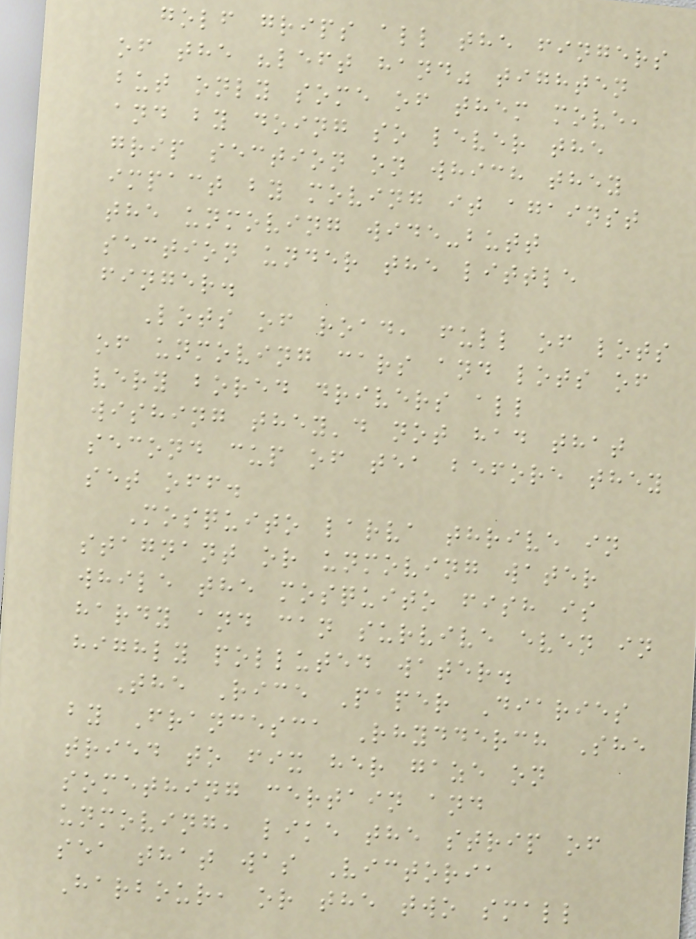golf grips all the fingers
of the "left hand" tighten
but only some of them move,
and by doing so lever the
grip section on which they
impact by moving it against
the unmoving wide-butt
section under the little
finger.
Lots of road, full of lots
of unmoving cars and lots of
very bored drivers all
wishing they'd not had that
second cup of tea before they
set off.
Mosquito larva thrive in
stagnant or unmoving water
while the mosquito fish is
hardy and can survive even in
highly polluted water.
The Rice Paper Diaries
by Francesca Rhydderch She
tried to fix her gaze on
something certain and
unmoving, like the strip of
sea that was Victoria
Harbour, or the two small
